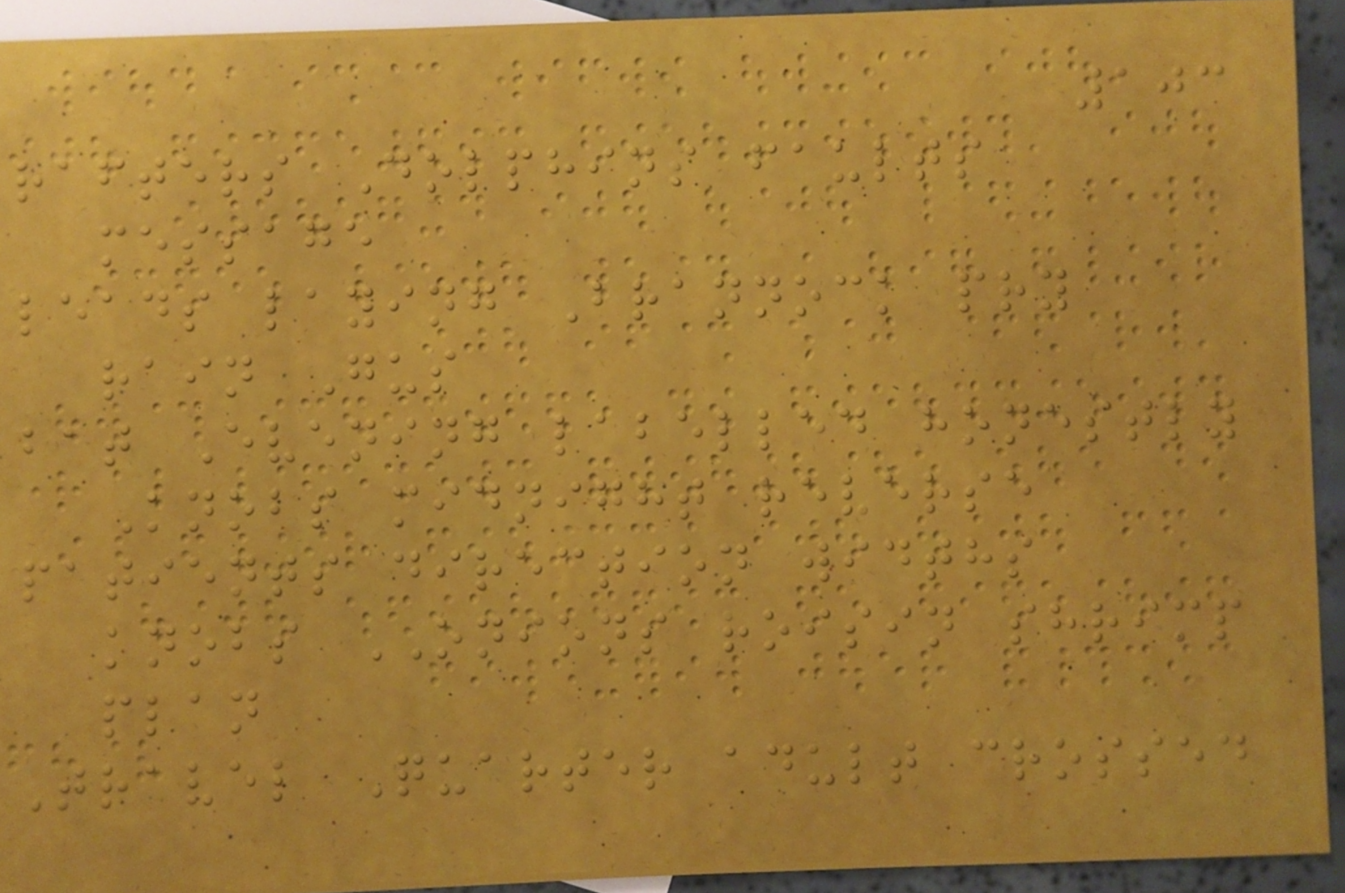103
rafters Dolphins faults
message
leads laying Brannock pry
rain Gus
bat Evening labelled honestly
Knobs midnight reverse
patients direction widths
knobs ONIONS roisin shrimp
plan
Travel Quarter adult crossed
